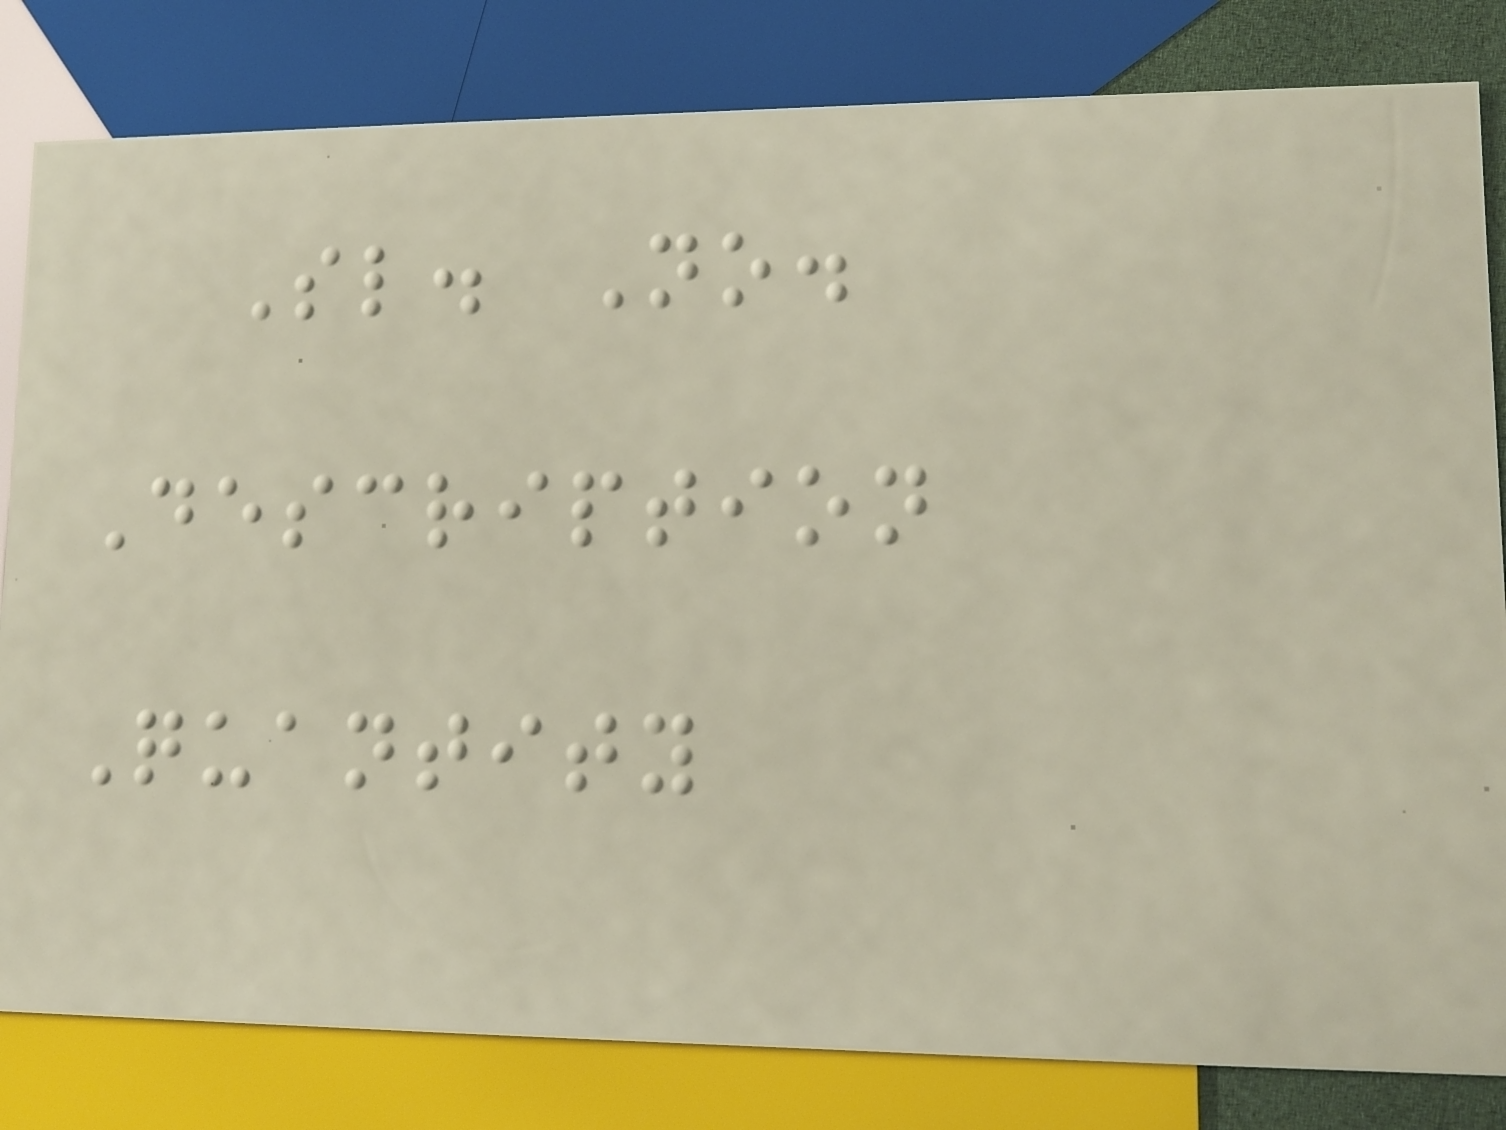Sl. No.
Description
Quantity
